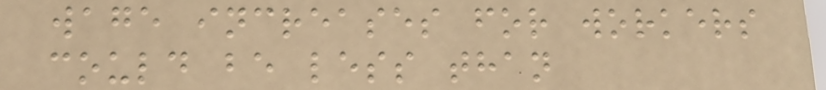wage increases for workers
could be less than
